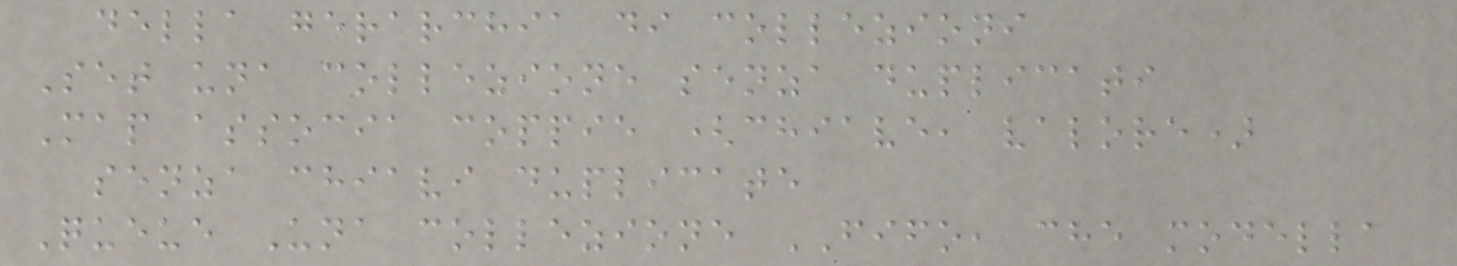della gerarchia di collezioni
Set una collezione senza duplicati
Map associa coppie (chiave, valore)
senza chiavi duplicate
Queue Una collezione FIFO, che modella
